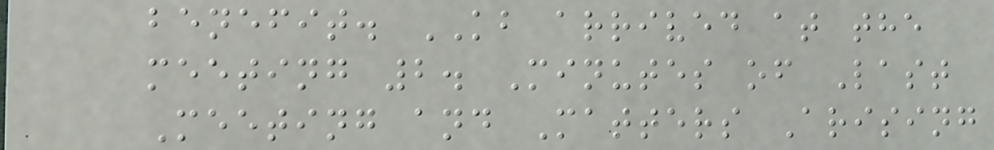benefit. KB arrived at the
meeting 2. Minutes of Last
Meeting and Matters Arising
